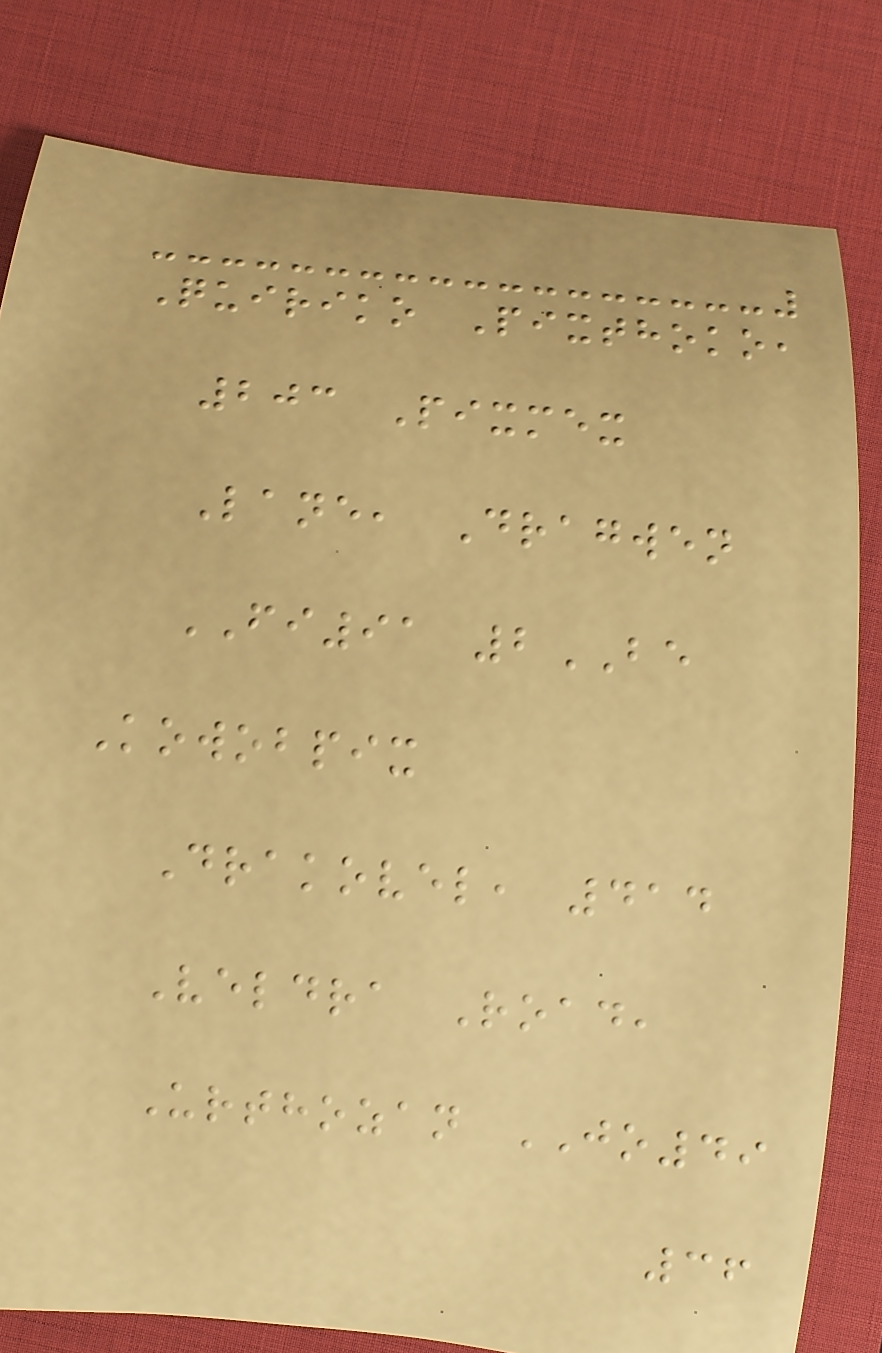Quiriko Pixthoko,
203 Pixmex
Lane, Dragwen
FI91 2BE
Kowobpix
Drakovel, 414
Veldra Road,
Urthozan JO49
36
